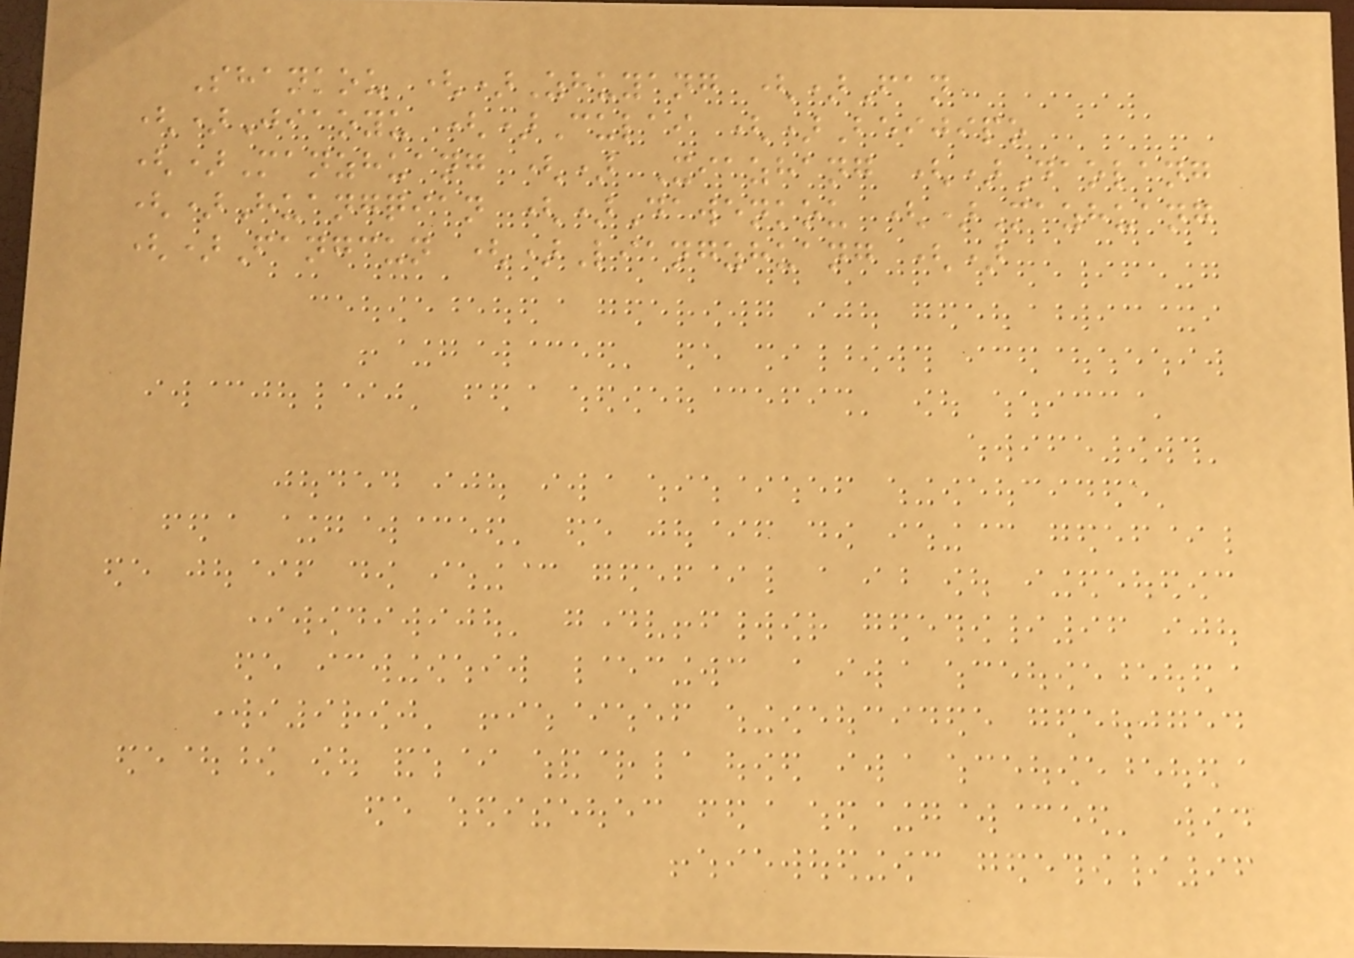Shankou ()Zhuyang ()Fan
()Jiaoyu ()Culai ()Beijipo
()Manzhuang () Xiazhang ()Daolang
()Huangqian ()Dawenkou ()Mazhuang
()Fangcun ()Liangzhuang ()
